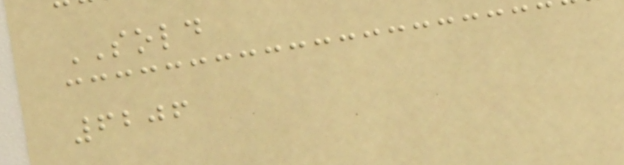SOLD
6206
